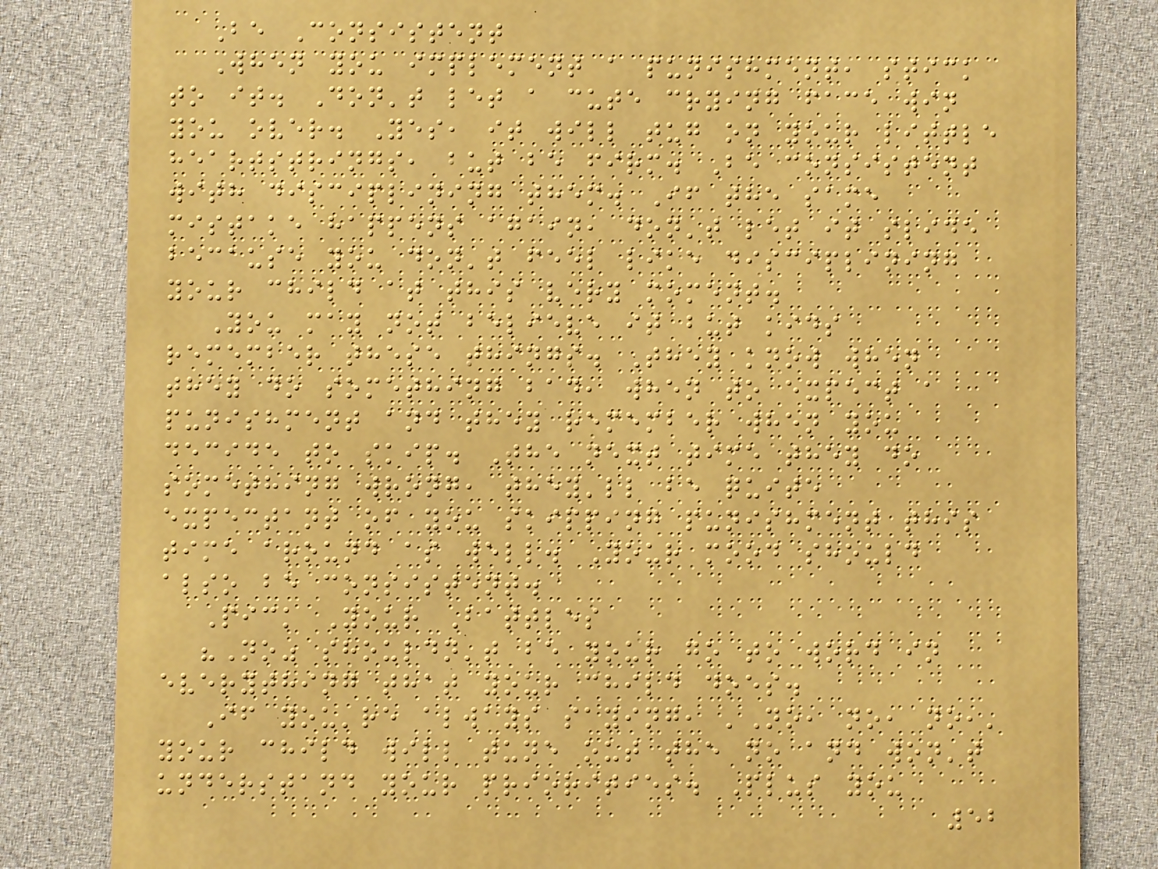Be Consistent
When you implement a punishment, stick
to it. Don't let a cute crying face win
you over. Yes, it will tug on your little
heartstrings, but be firm. Be consistent
with disciplining them. If the same
mistake happens again, don't let it slide
because you don't feel like disciplining
your child at this very moment.
You may not believe it but kids
remember these things. They know when
they do something bad, when to expect a
punishment and they remember when you
decide to skip. The next time they do
something wrong, they'll be quite
expectant of you skipping punishment this
time around as well. Your mood should
also be consistent.
Pick Your Battles
"No" shouldn't be your go to word in
everything that your child does.
If you're always saying, 'No, no, no,'
your child will tune out the no and won't
understand your priorities. Plus you
52
